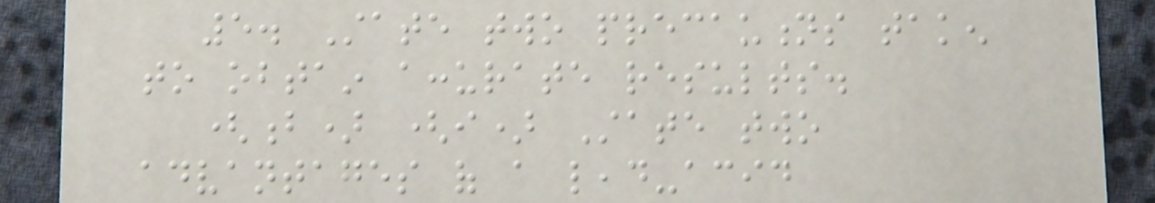5. State two precautions taken
to obtain accurate results.
(b) (i) State two
advantages of a lead-acid
